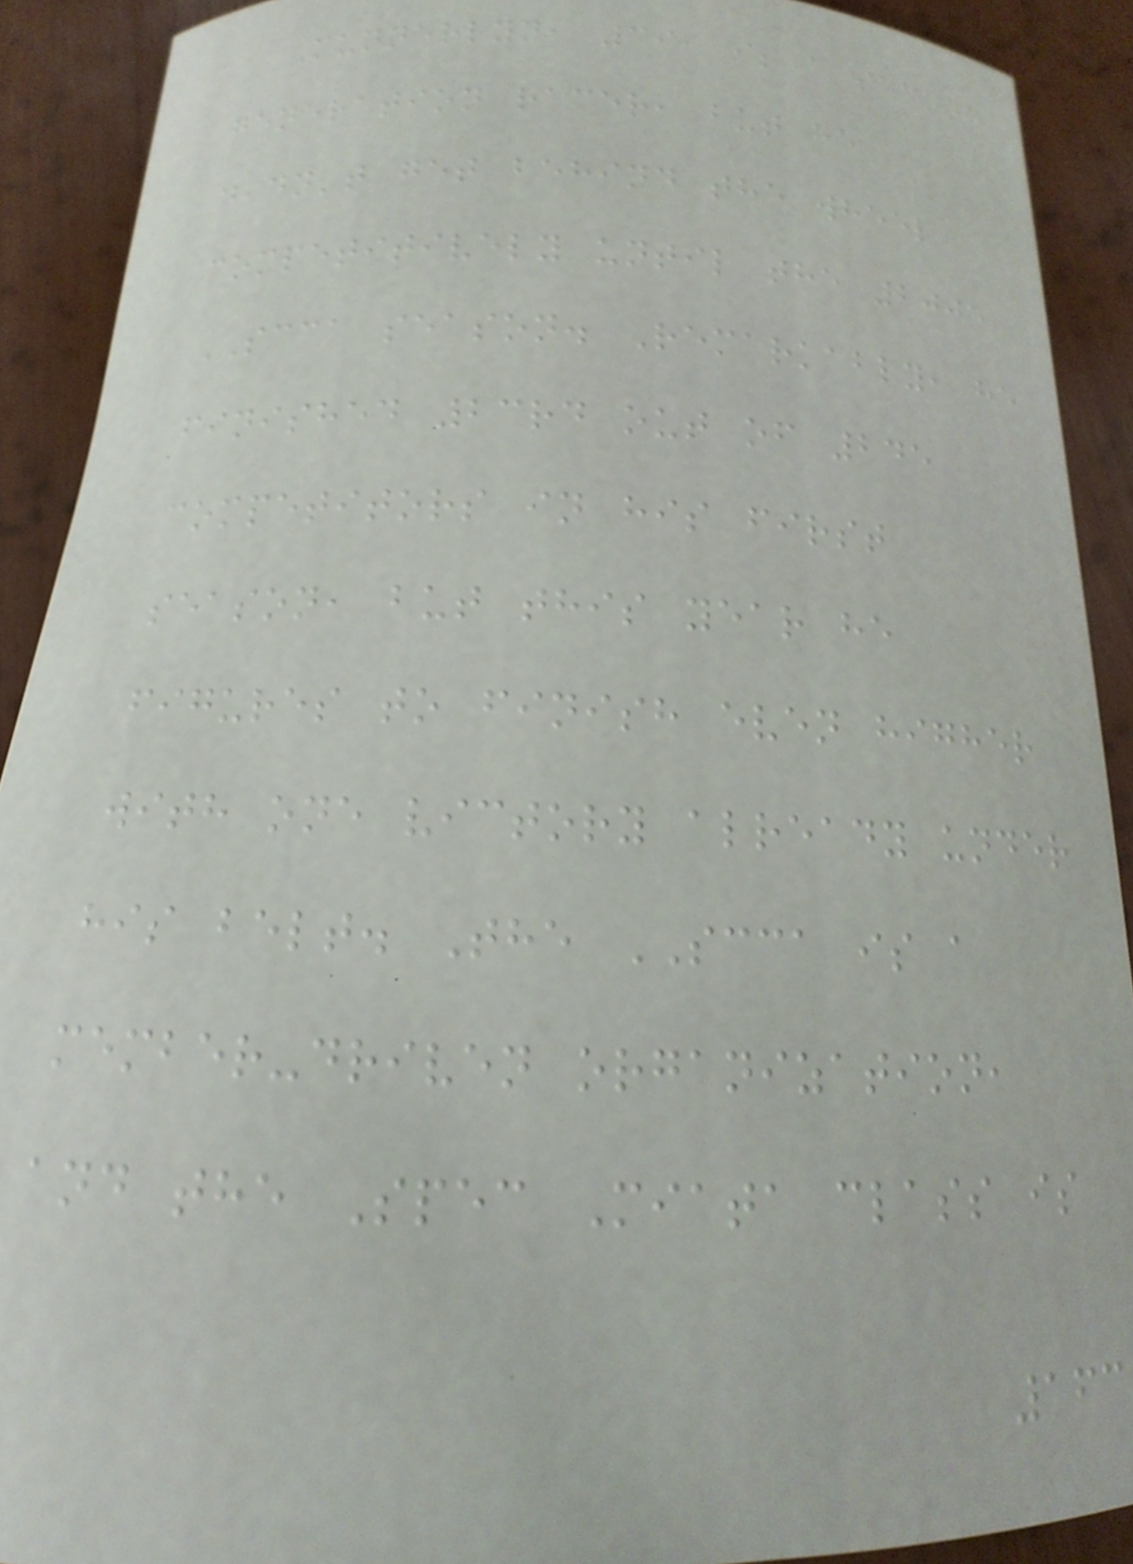Munnerlyn, 39, is a second
generation racer, but he
didn't get behind the wheel
competitively until the 2005
SCCA season. Remarkably, he
finished 23rd out of 245
competitors in his first
season, but this year he
figures to finish even higher
with one victory already under
his belt. The SCCA is a
member-driven organization,
and the Spec Miata class is
163
